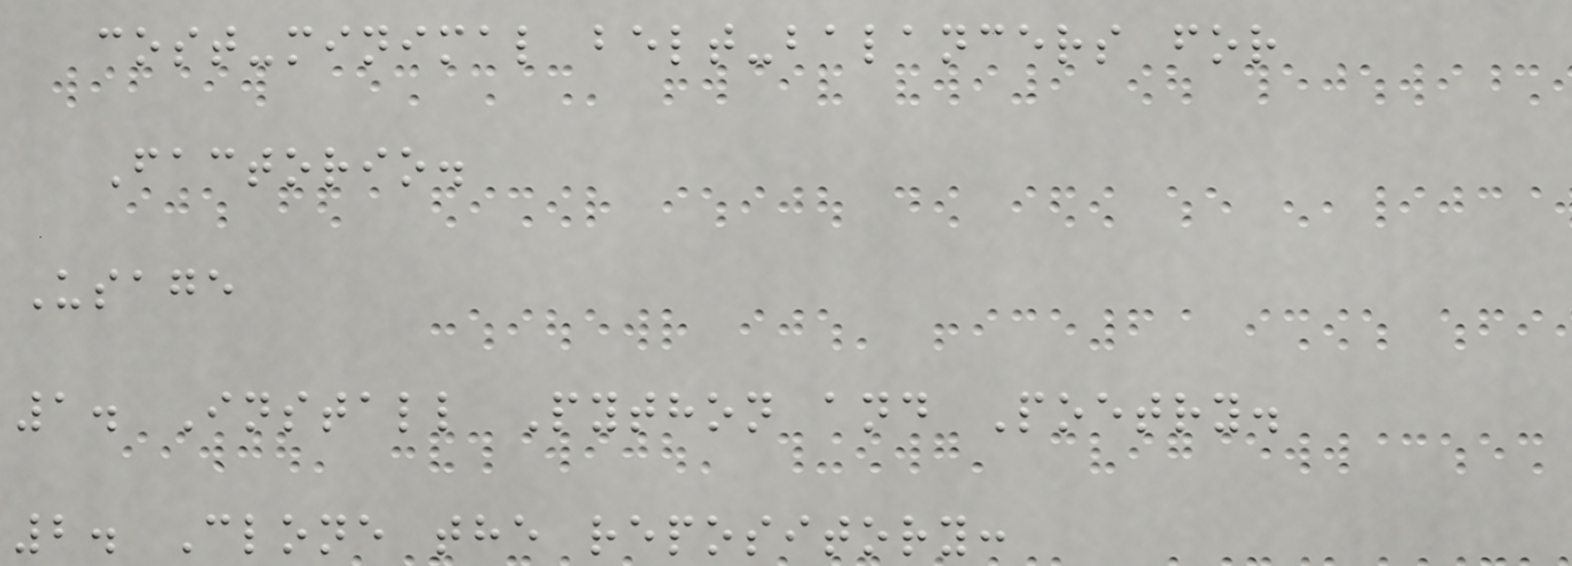cost-minimal belt-balancers for
Factorio.
Usage
1. Install Python and Poetry.
2. Clone the repository:
